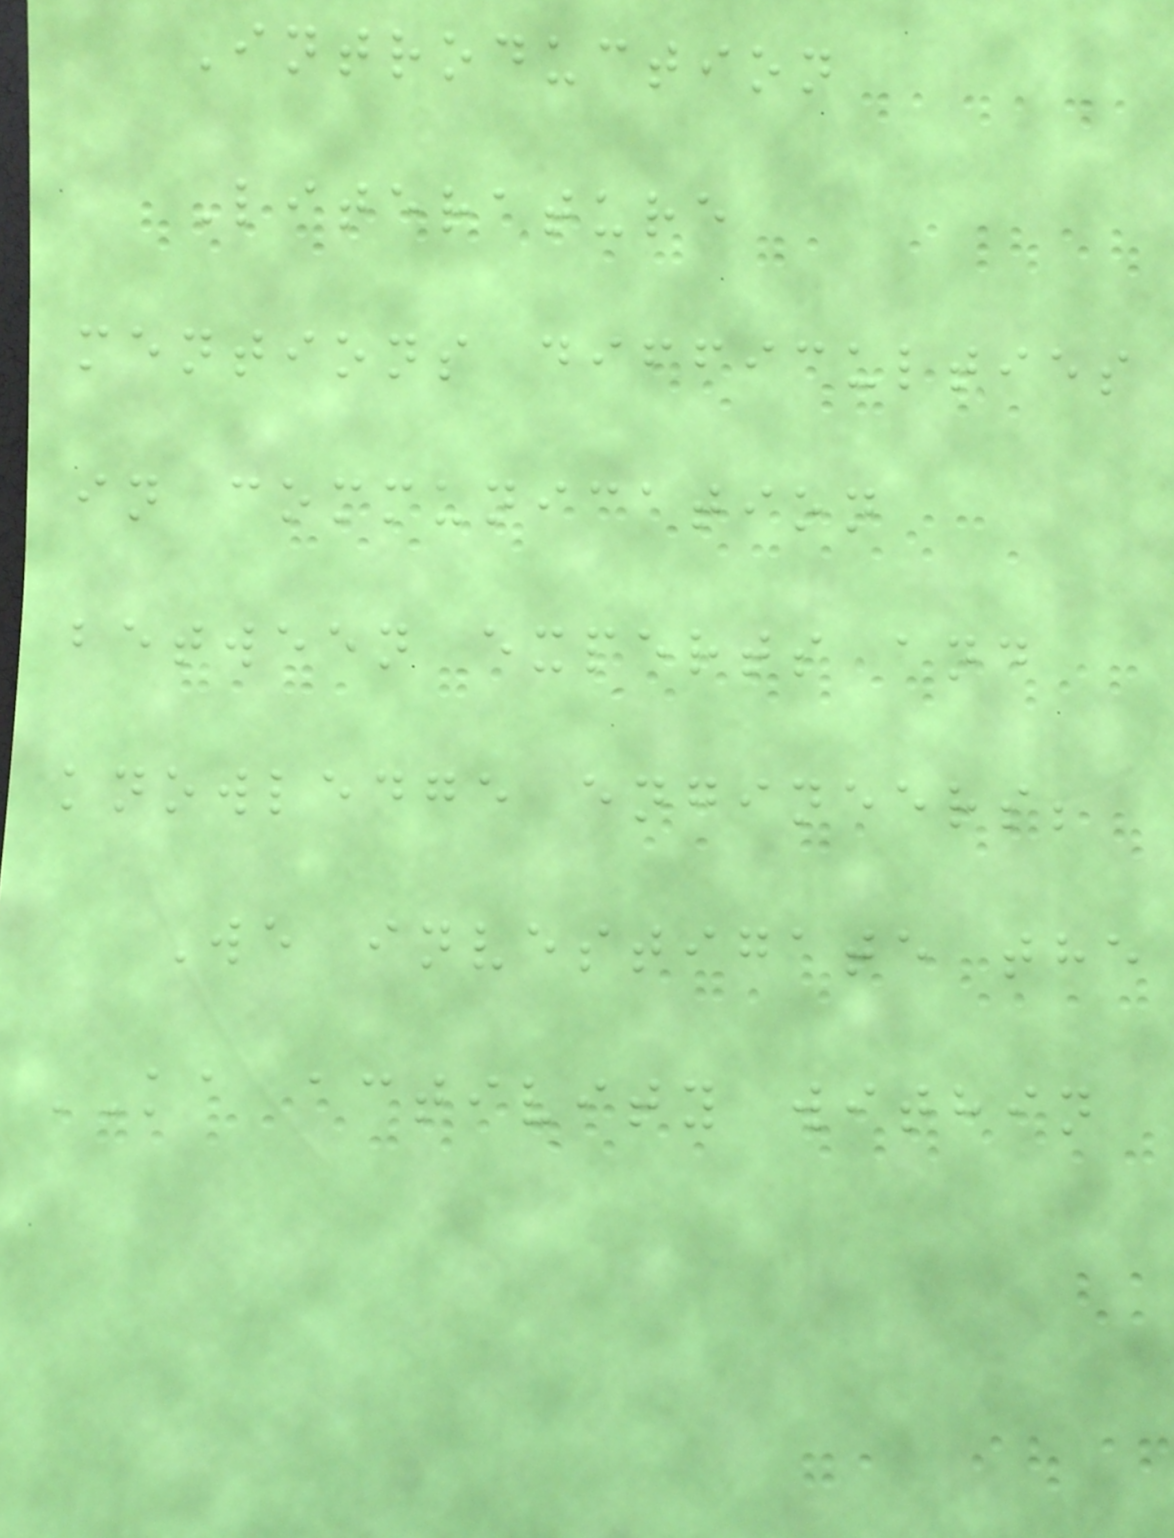Introduction
Literature
mentions difficulties
in communication
between experts and
knowledge engineers;
We investigate the
KA activity within
